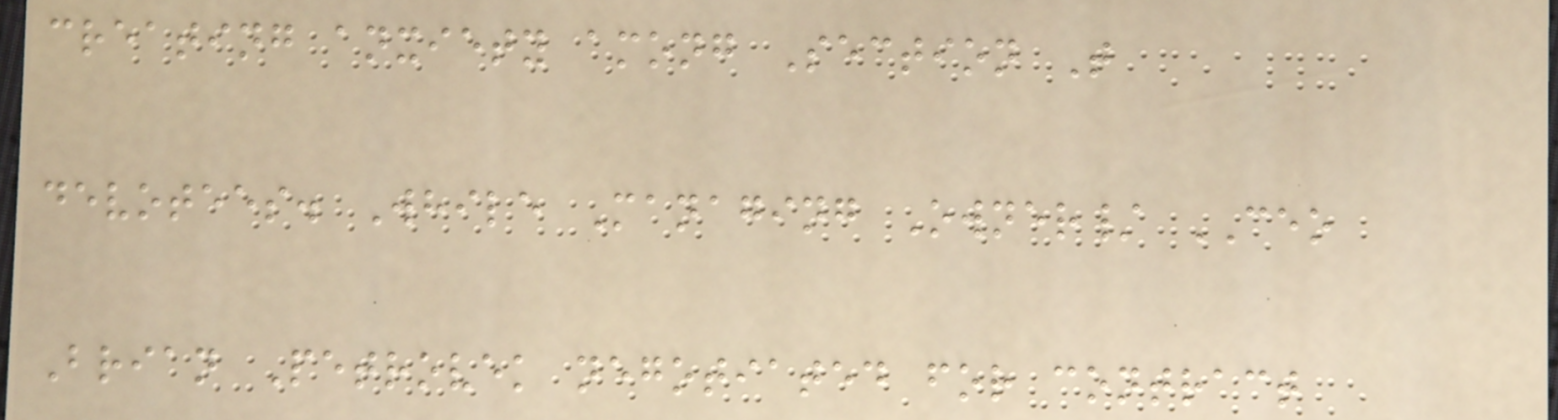creating anxiety among Section T
devotees. While Managing Owner/ CEO
Brian Petrovek negotiated for contract
